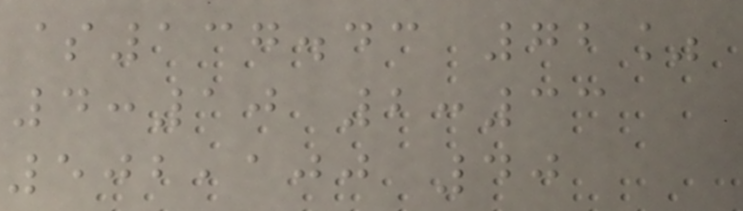$137.43 72%
4:10 2:33
502,100 40
